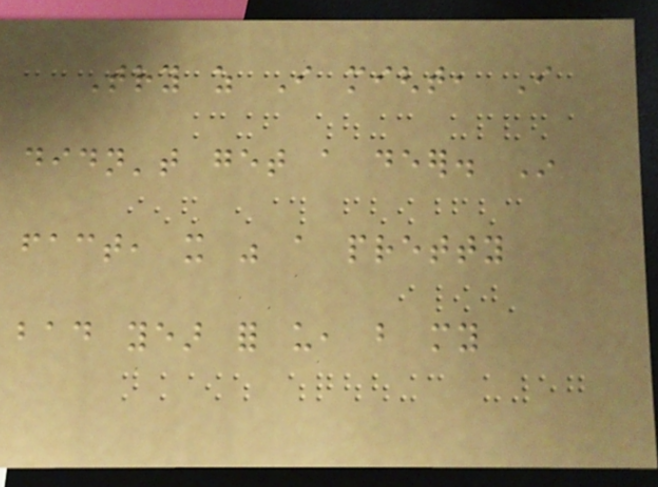Try as I might, I
didn't get a deer. In
fact, it was a pretty
bad year for us, but my
